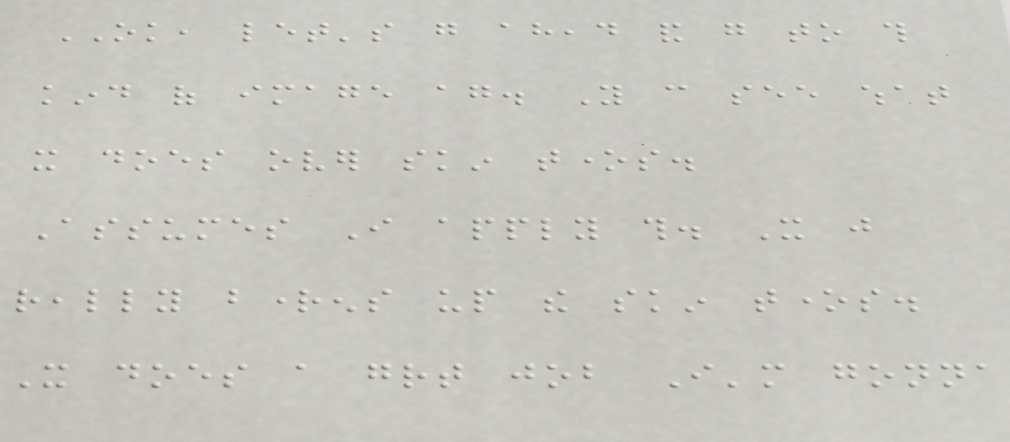OK, let's go ahead and go to this
kind of image again. You can see what
it does over skin tones.
Assumes I apply this. It just
really brightens up the skin tones.
It does a great job I'm gonna
